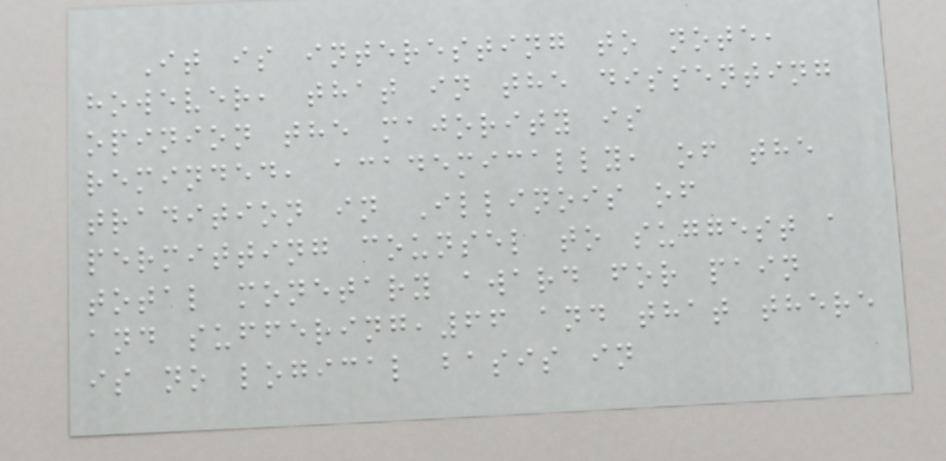It is interesting to note,
however, that in the dissenting
opinion the majority is
reminded, academically, of the
tradition in Illinois of
permitting counsel to suggest a
total monetary award for pain
and suffering,66 and that there
is no logical basis in
